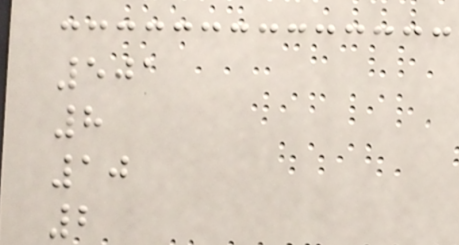501
8
10
2
